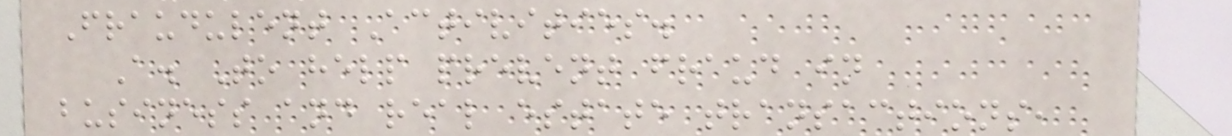Fraudulent Activities.
A. To help prevent fraud in
business and real estate transactions,
